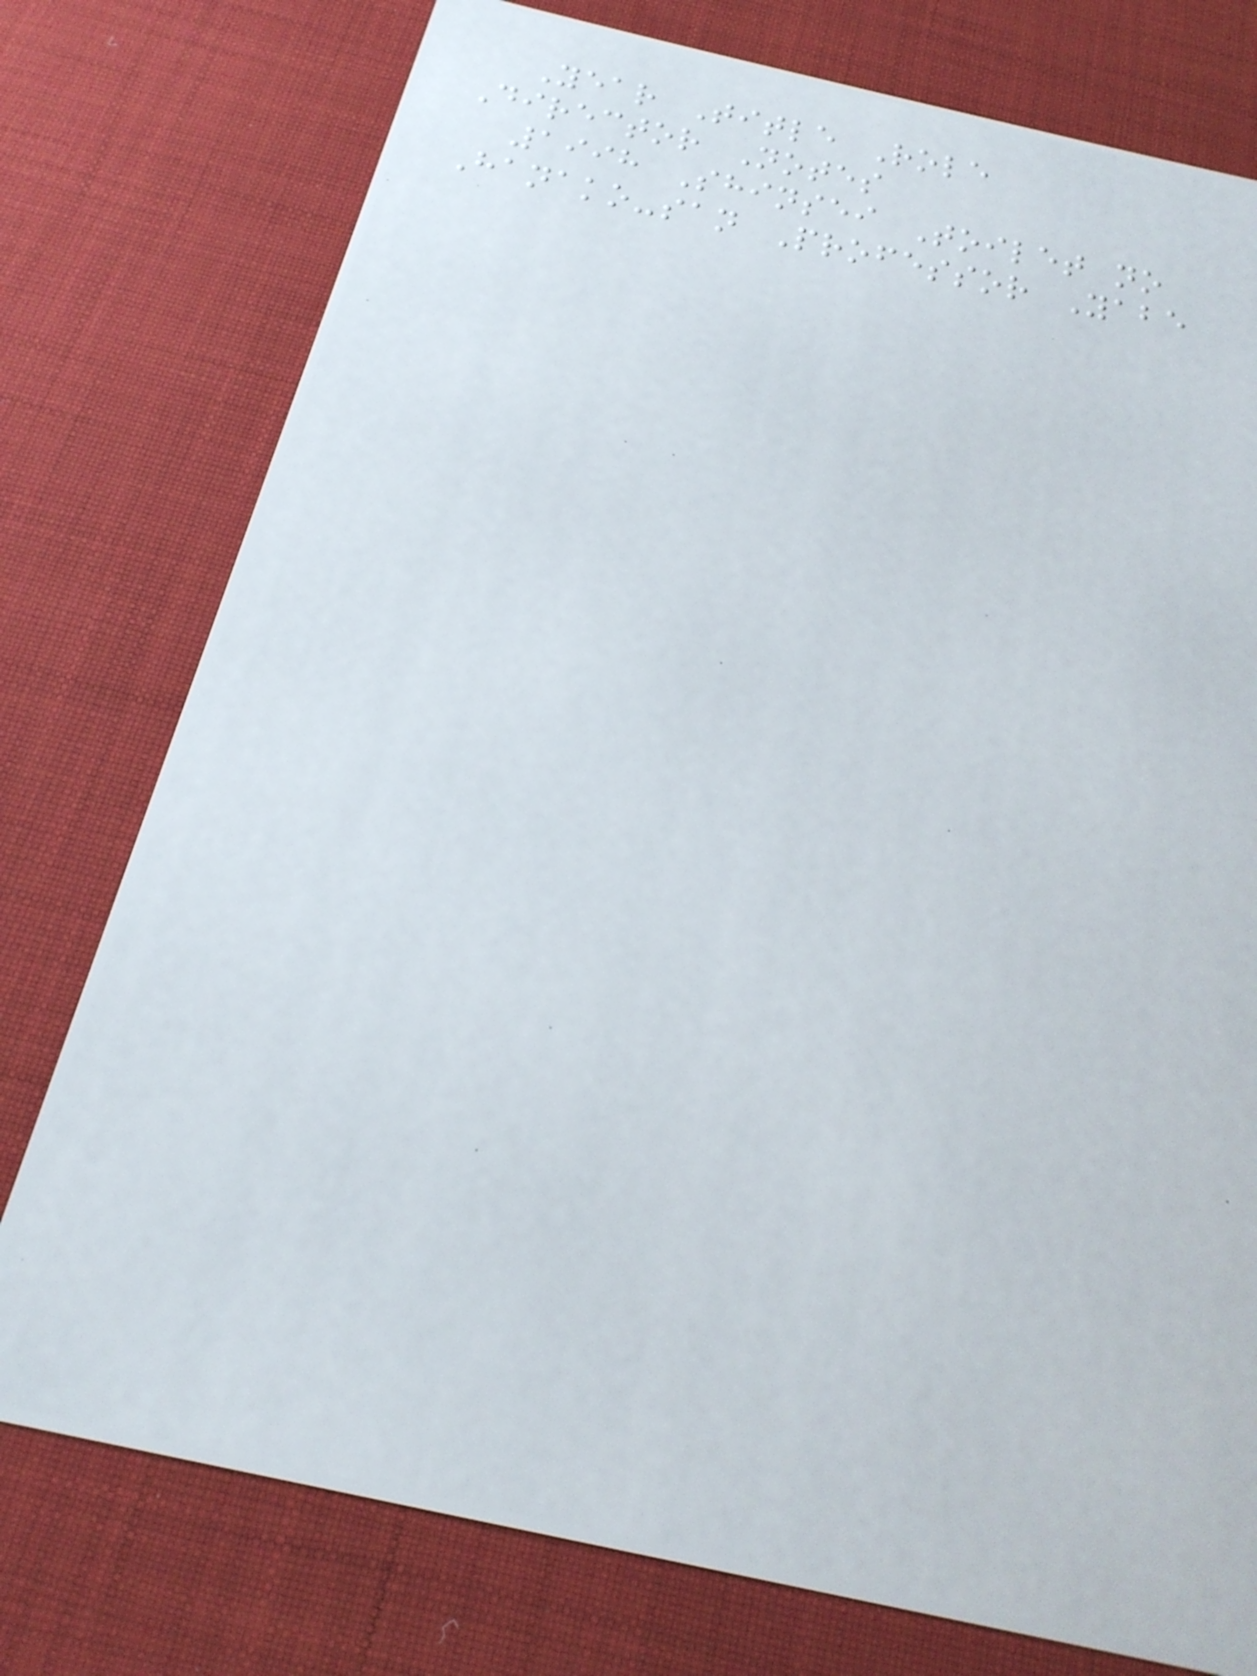Year Title Role
Director Notes
1998 Shinsei Toilet no
Hanako-san Professor Yabe
